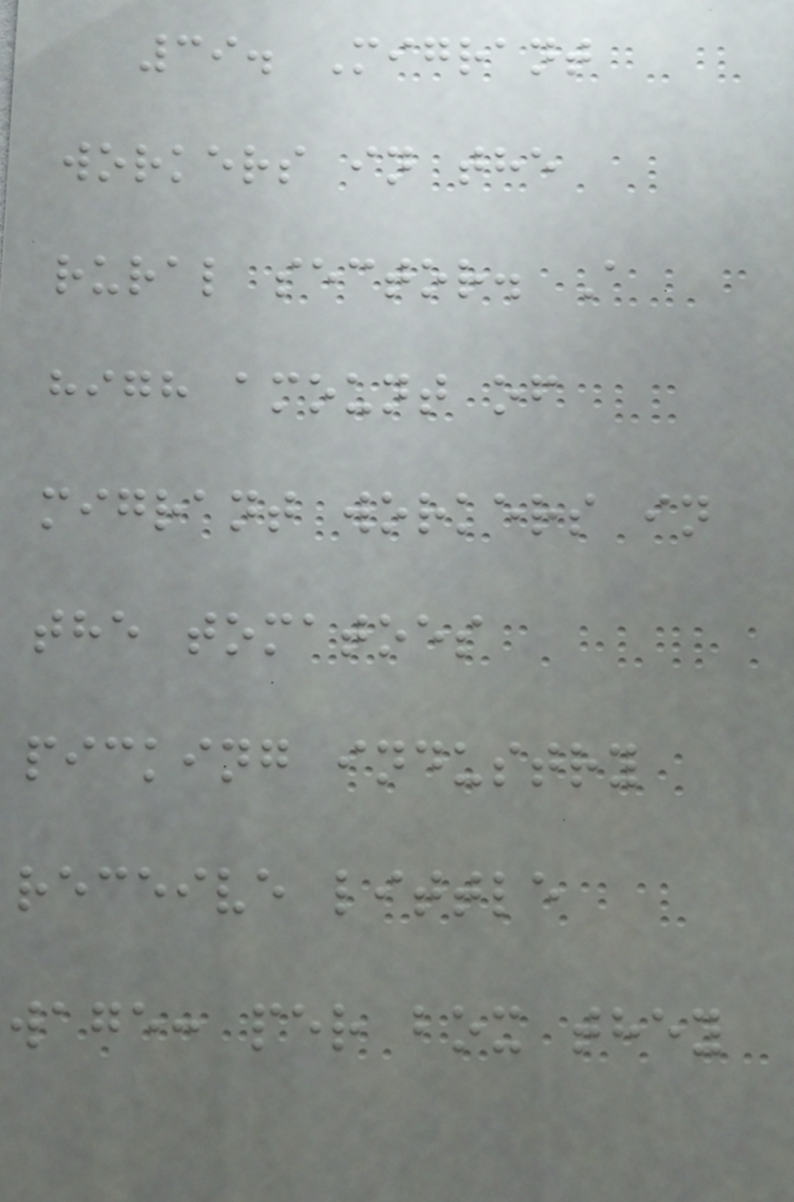39. Migrant
workers in the
rural sector. A
high amount of
migrant workers in
the tomatoes
picking industry
receive little
wage: per box they
